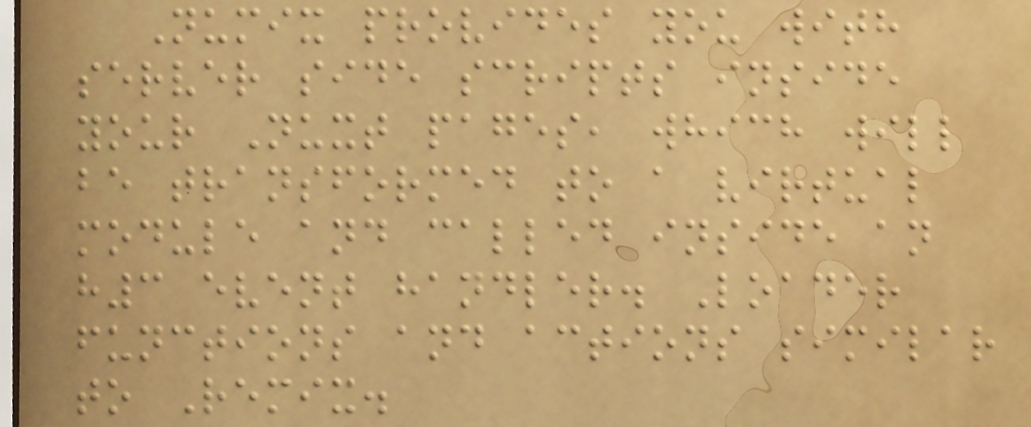Numix provides you with
server side scripts inside
your Nuxt pages, which will
be transformed to a virtual
module and called inside an
h3 event handler. Loader
functions and actions similar
to Remix.
